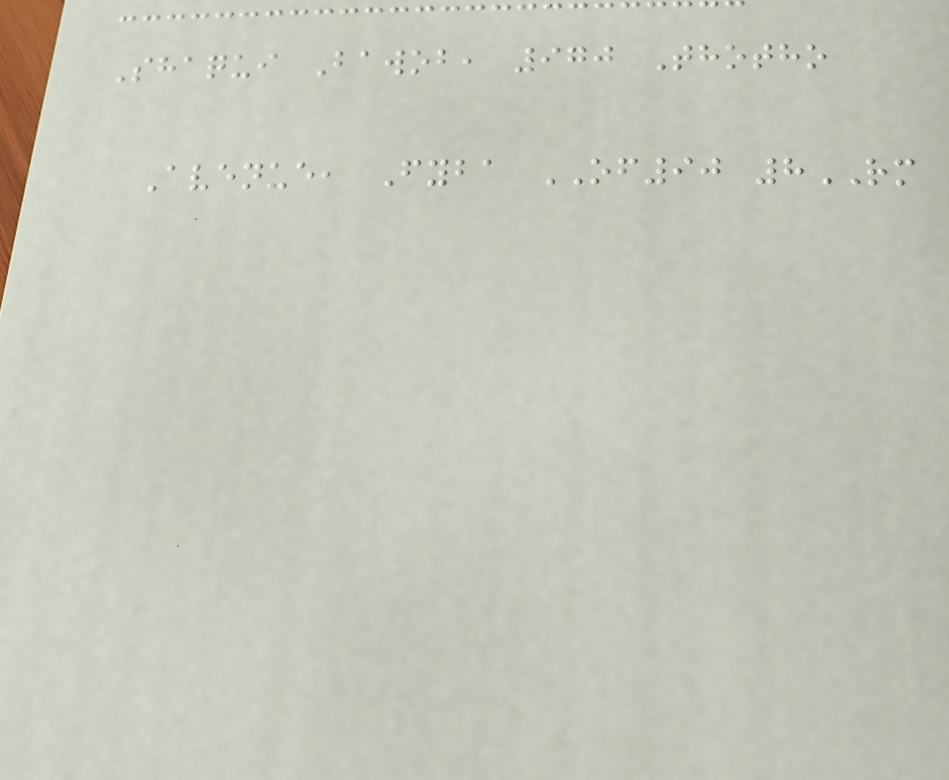Shaqui Bawob, 970 Thotho
Avenue, Fyba OF90 8RM
